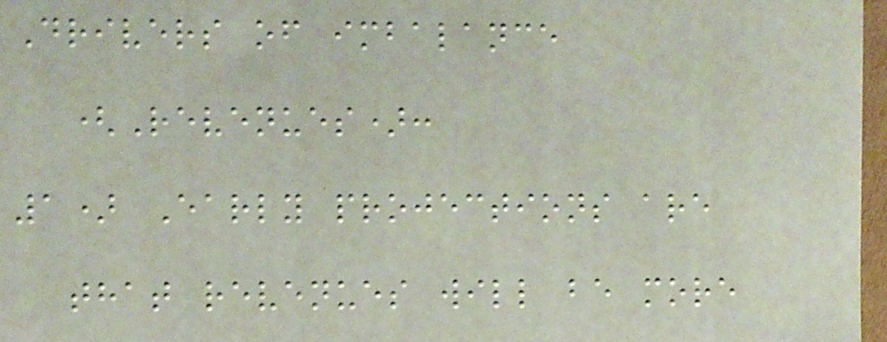Drivers of imbalance
(Revenues):
1) Early projections are
that revenues will be more
